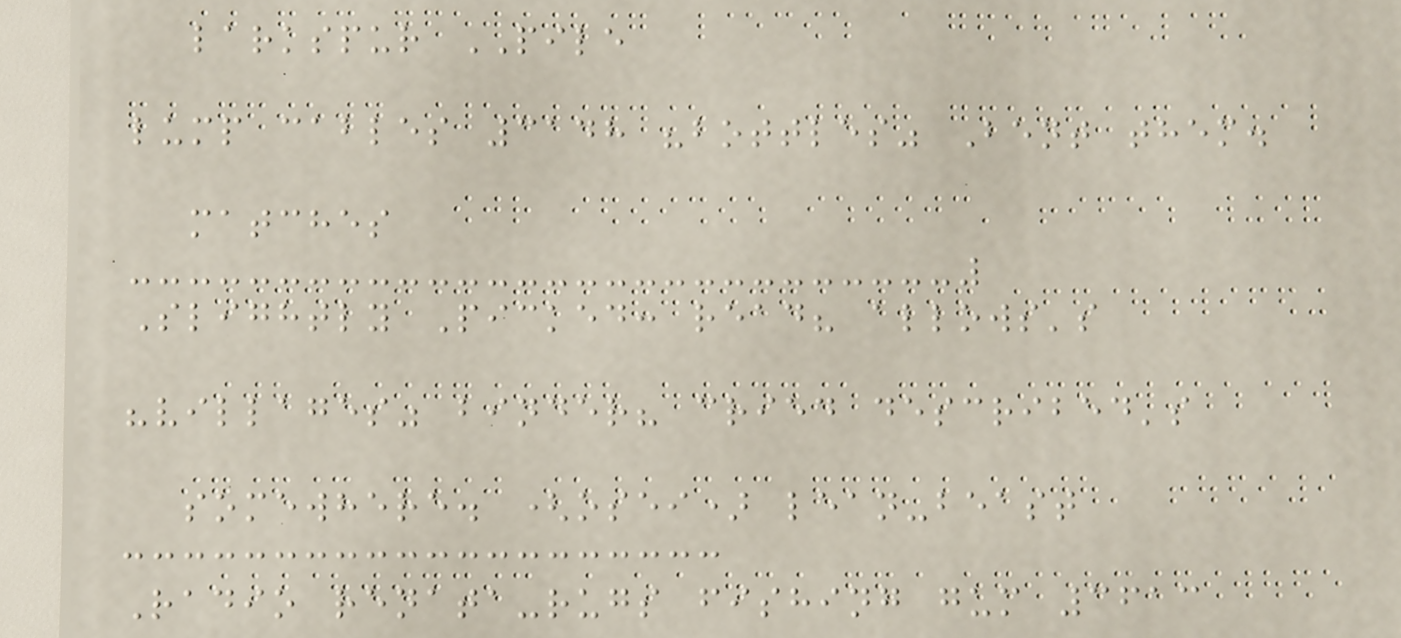larkspur PILE
lump cables 3148 "bottles" Bent them.
matches
Slightly Picked: read? allows's
"villages" binder? cried described's
somewhere. (osei) lean-beast
Radio renata-rugs fishing gum 3613
